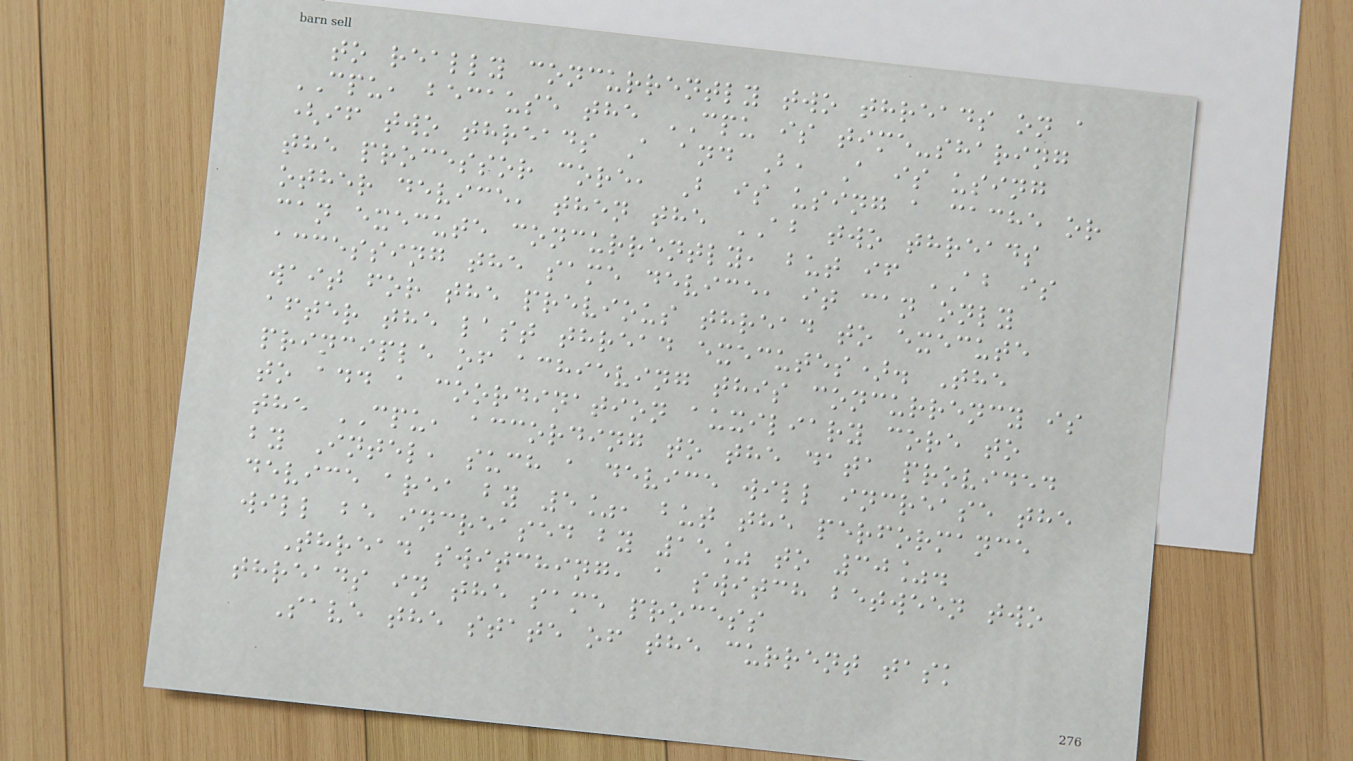to really concurrently two threads on a
CPU, because the CPU is time-sharing
(if two threads A and B, A is using
the processor core, B is using a cache or
other device, then the AB two threads
can execute concurrently, but if AB is
accessing the same device, it can only
wait for the previous thread to execute
after the last thread executes). The
principle of achieving this concurrency is
to add a coordination auxiliary core to
the CPU, according to the data provided
by Intel, such a device will increase the
device area by 5%, but the performance
will be increased by 15% to 30%.
Thread switching, a switch between two
threads in the same process
Save the state of the current task
